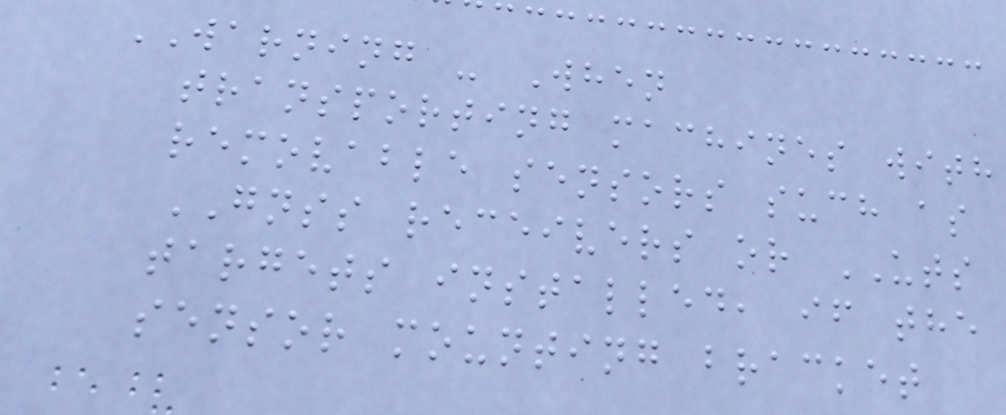WARNING - When
transporting machines with
removable sensors such as
GNSS receivers or UTS
targets installed, if the
sensor mounting bracket
